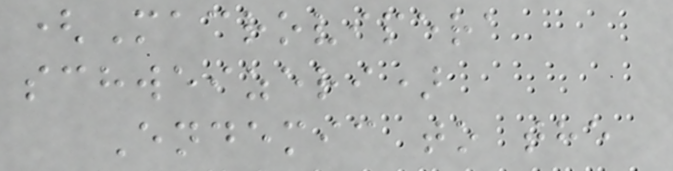(Macrovipera
schweizeri)
Endemic to the
